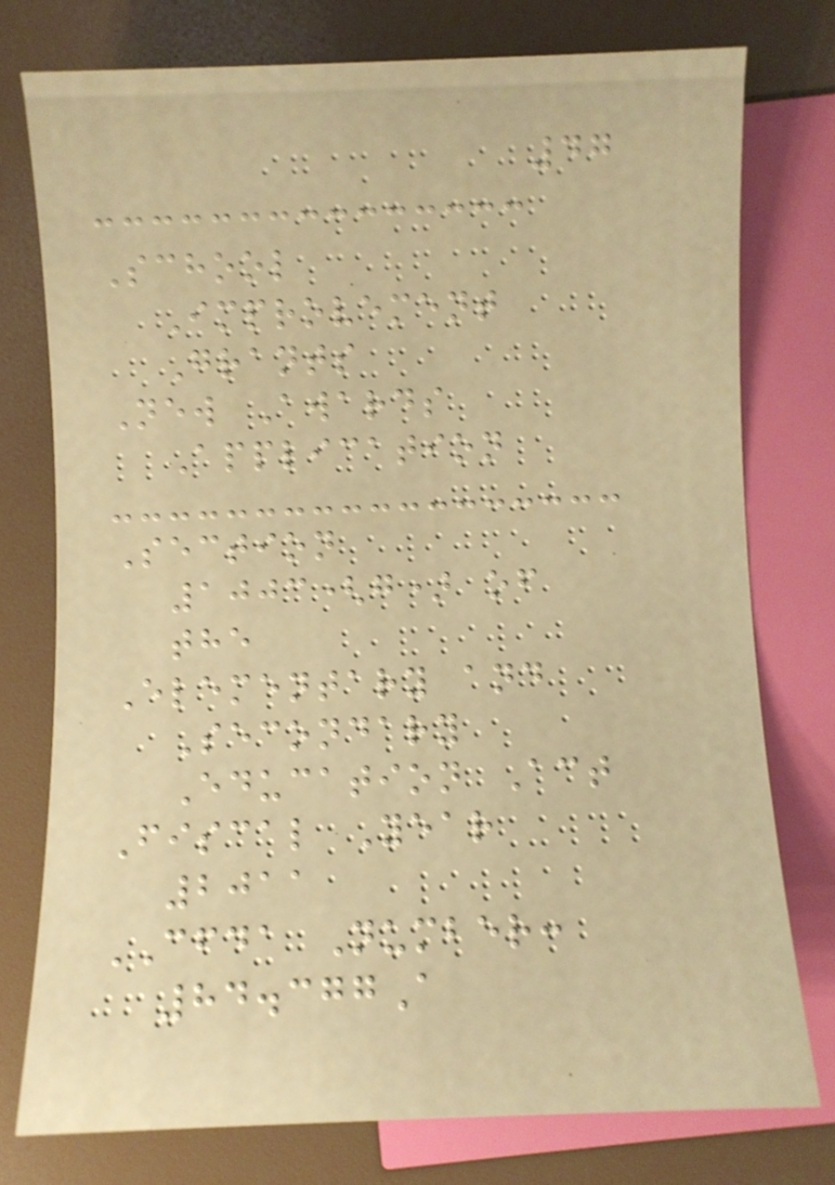47
School
Improvement
Grants
New Awards
Application
Section
1003(g) of
the
Elementary and
Secondary
Education Act
Fiscal Year
2011
CFDA Number:
84.377A
